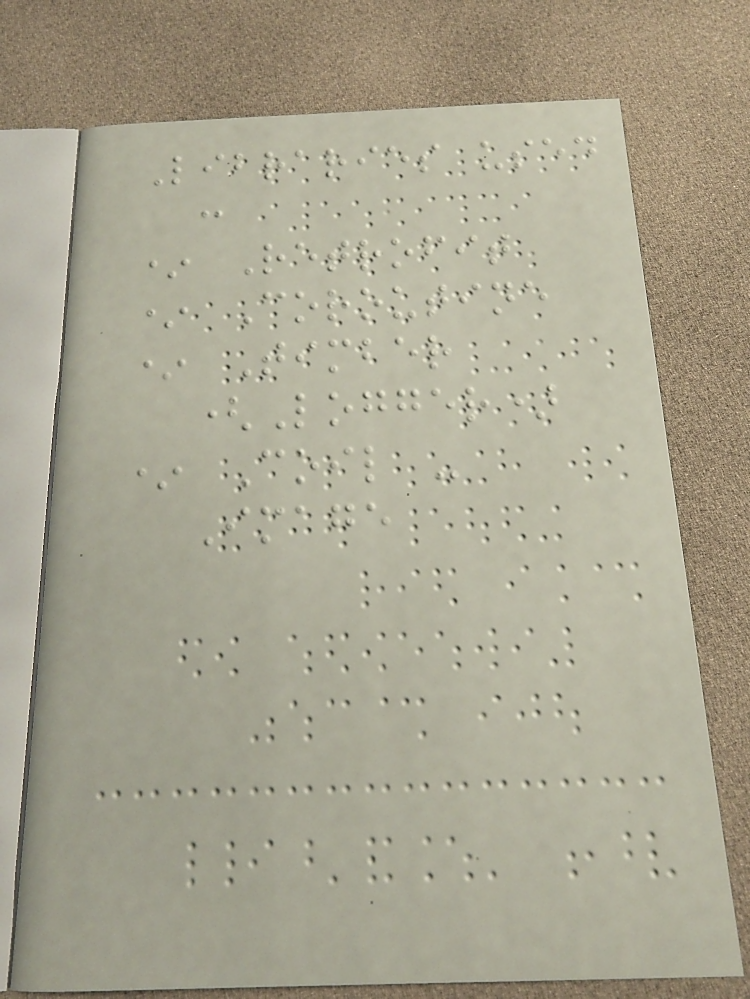Libraries used
:
* Retrofit
* Coroutine
* Timber
(Logger)
* Coil -
Image
